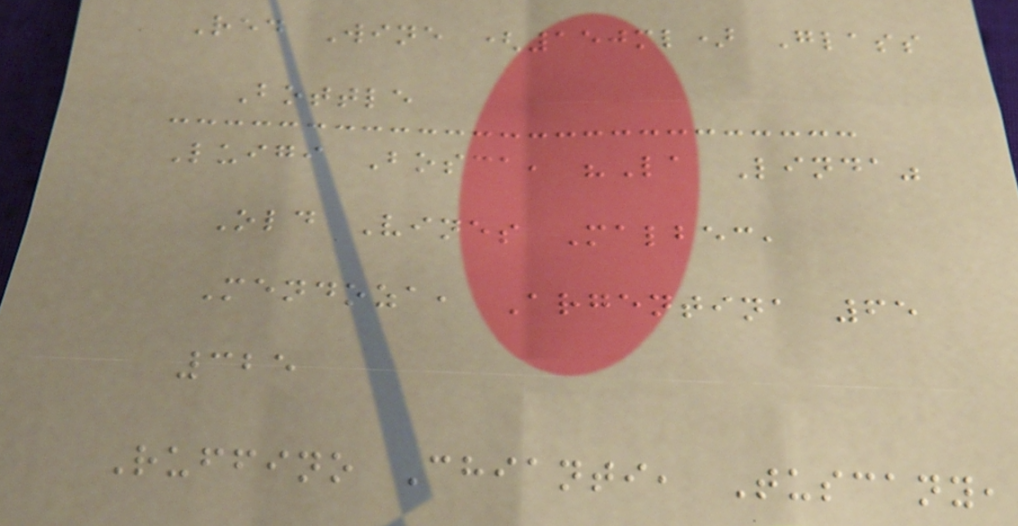Red Wine (150ml) Glass
Bottle
Luigi Bosca, "La Linda"
Old Vines Malbec,
Mendoza, Argentina 65
325
Ruffino Chianti, Tuscany,
